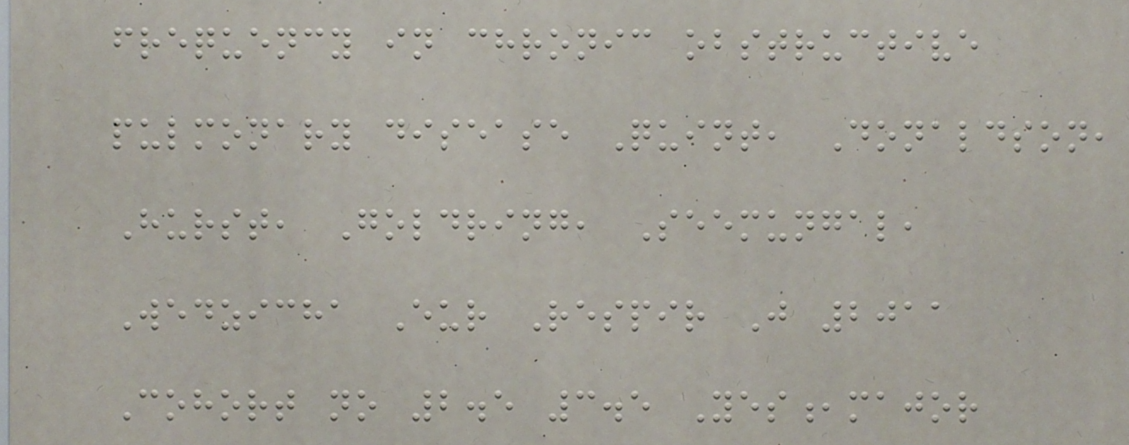frequency in chronic obstructive
pulmonary disease Quint, Donaldson,
Hurst, Goldring, Seemungal,
Wedzicha Eur Respir J 2011
Cohort no 2.5 3.5 Yes,major
